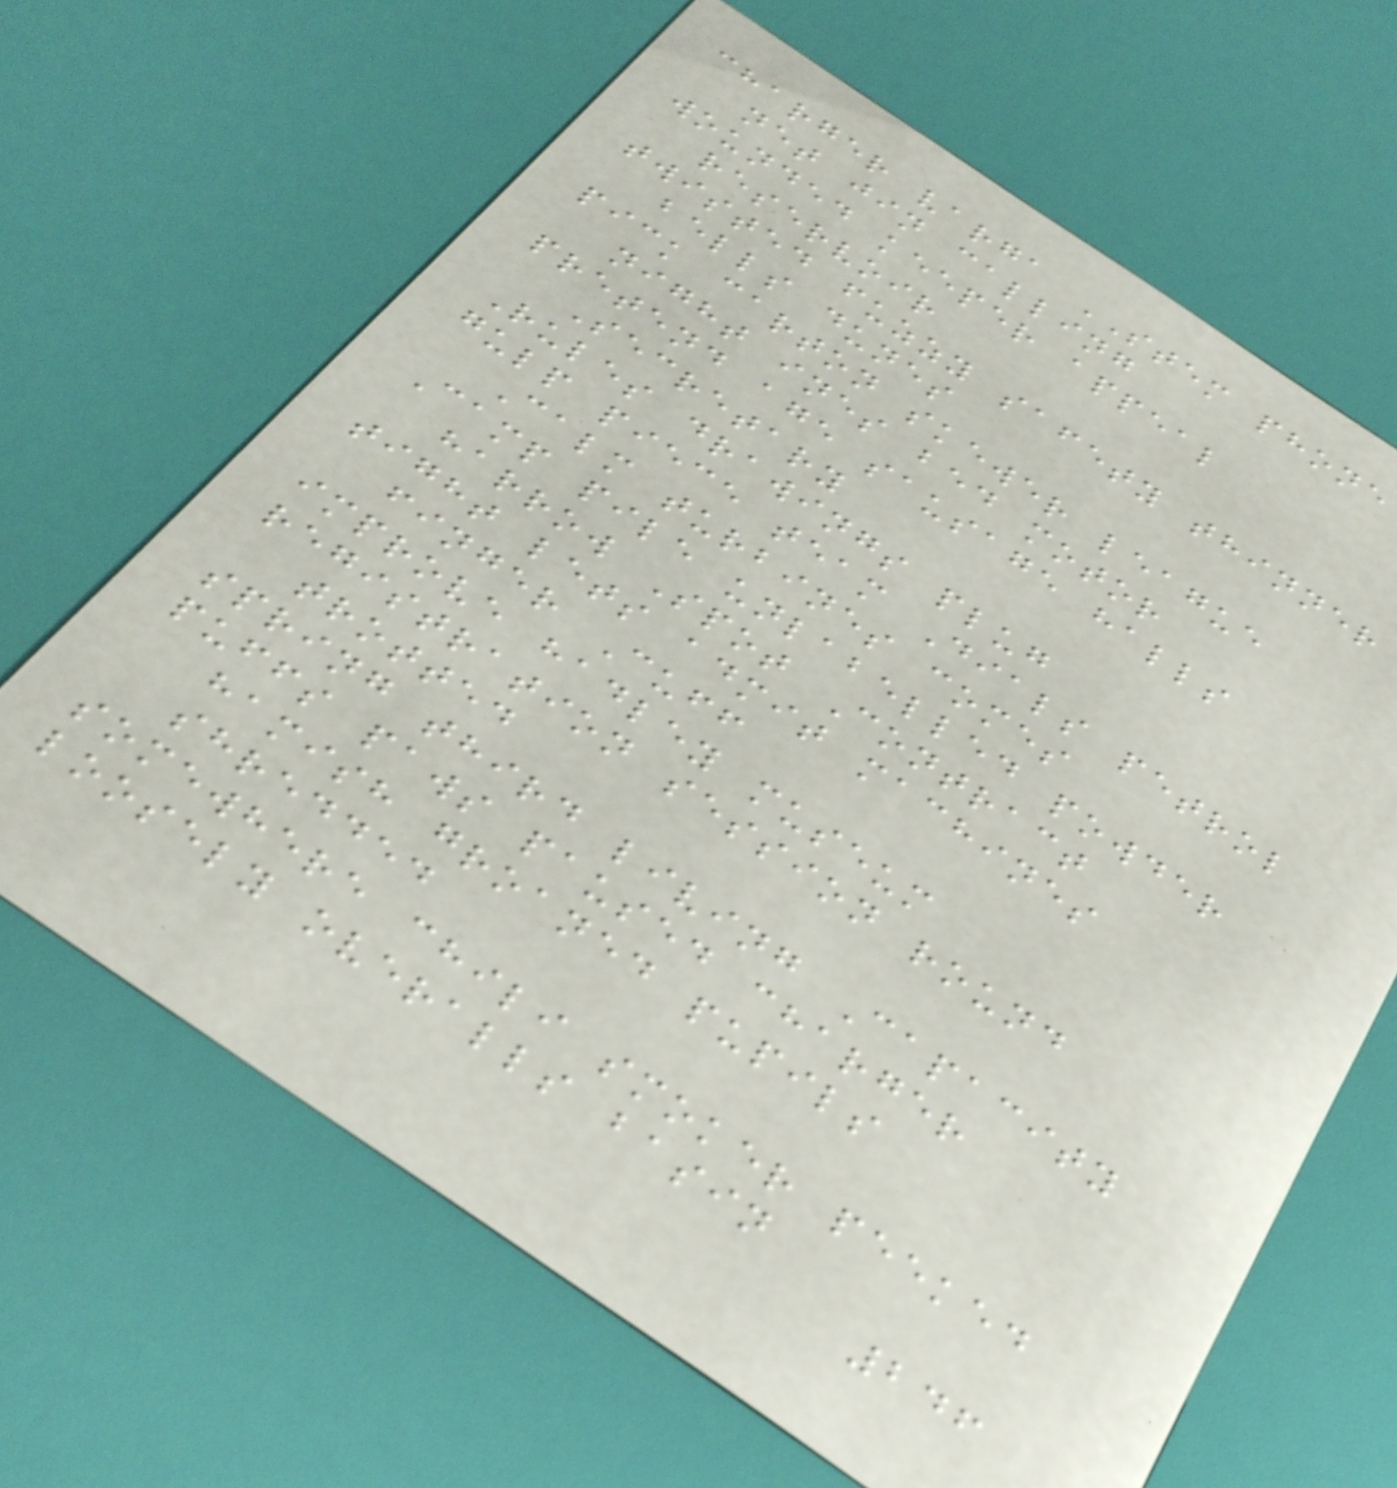charger varga STEM phone
net jin calling
wounded keeper appeal
reservoir
twisted fuzzy safety thinner
bells dunes
pick carton skewer league
night ines bed motor
pretend age sausage halls
Secretary
Rules drawings plug
gulp piece team Dials petrol
Calm turbines comes
Camp pile unlabelled powder
harrow Spot Contract
tight lets admit machines
finger Cuff
improve hadley museum
registration session round
trotted
spring third living Capacity
puffs paws paused charger
hamish groaned pupils
shredded
somewhere chili smoker peeked
loosely overalls basin
246
